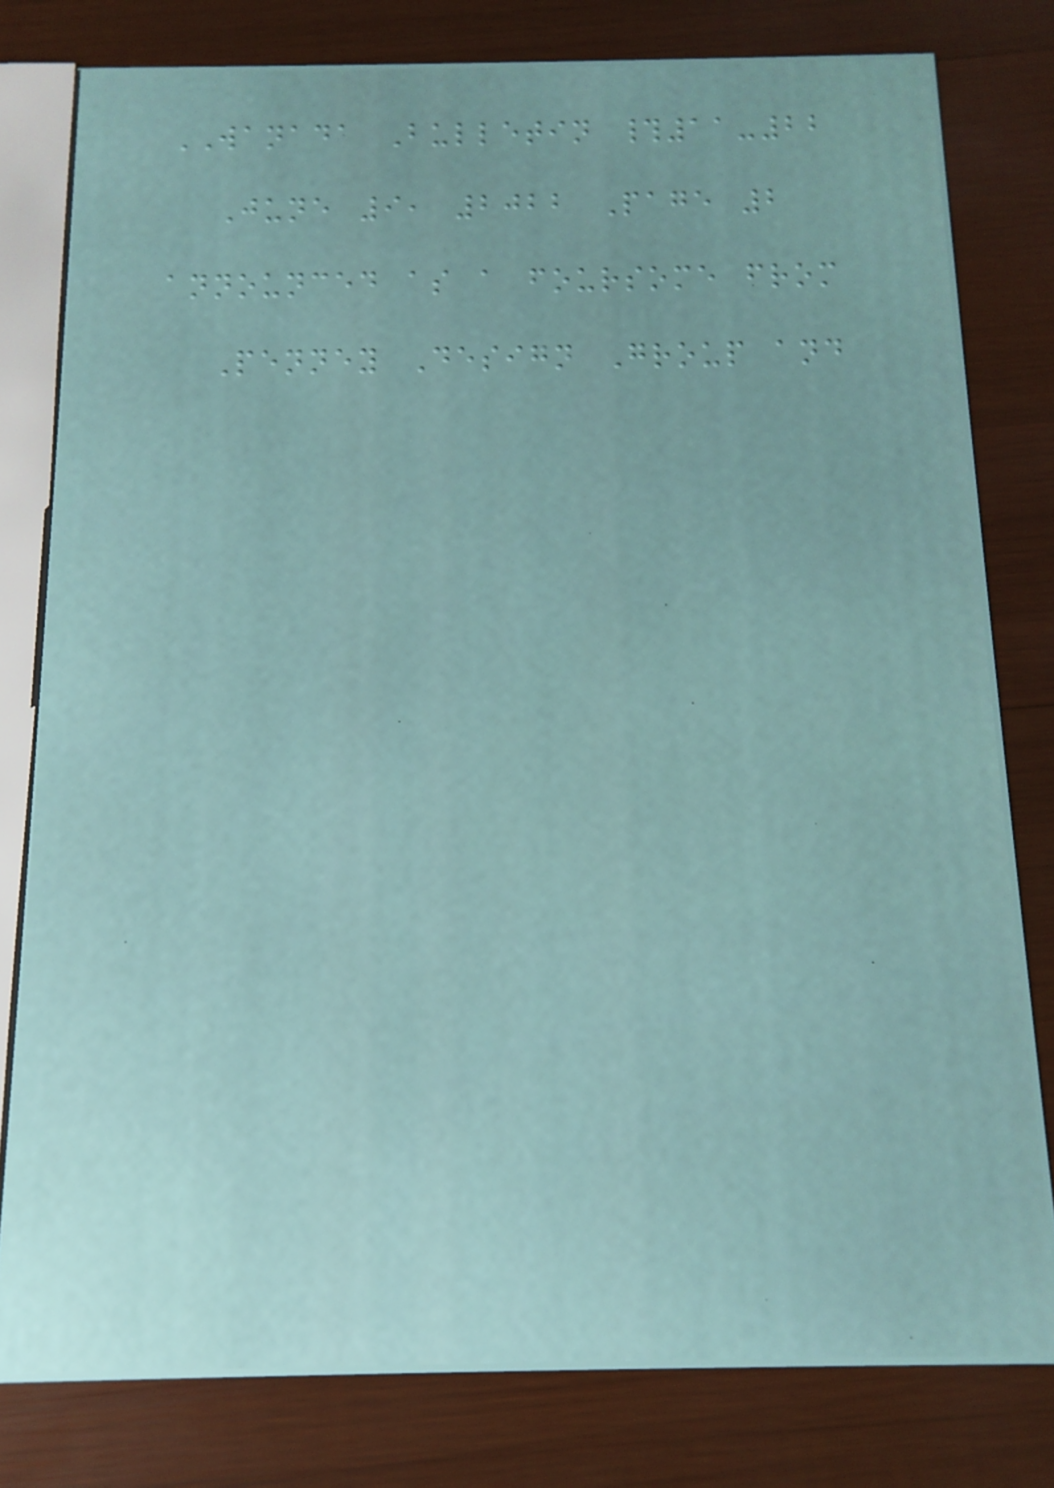WANADA Bulletin #11-22
June 9, 2022 Page 2
announced as a foursome from
Penney Design Group and
